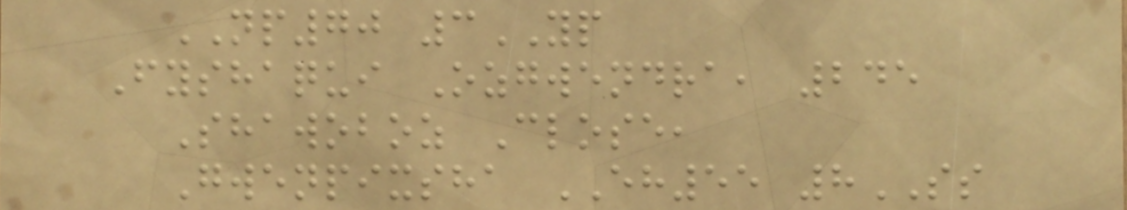NP70 3YP
Fyshaqui Ozgwendra, 245
Shawoboz Close,
Gwenpixsha EH55 8SS
